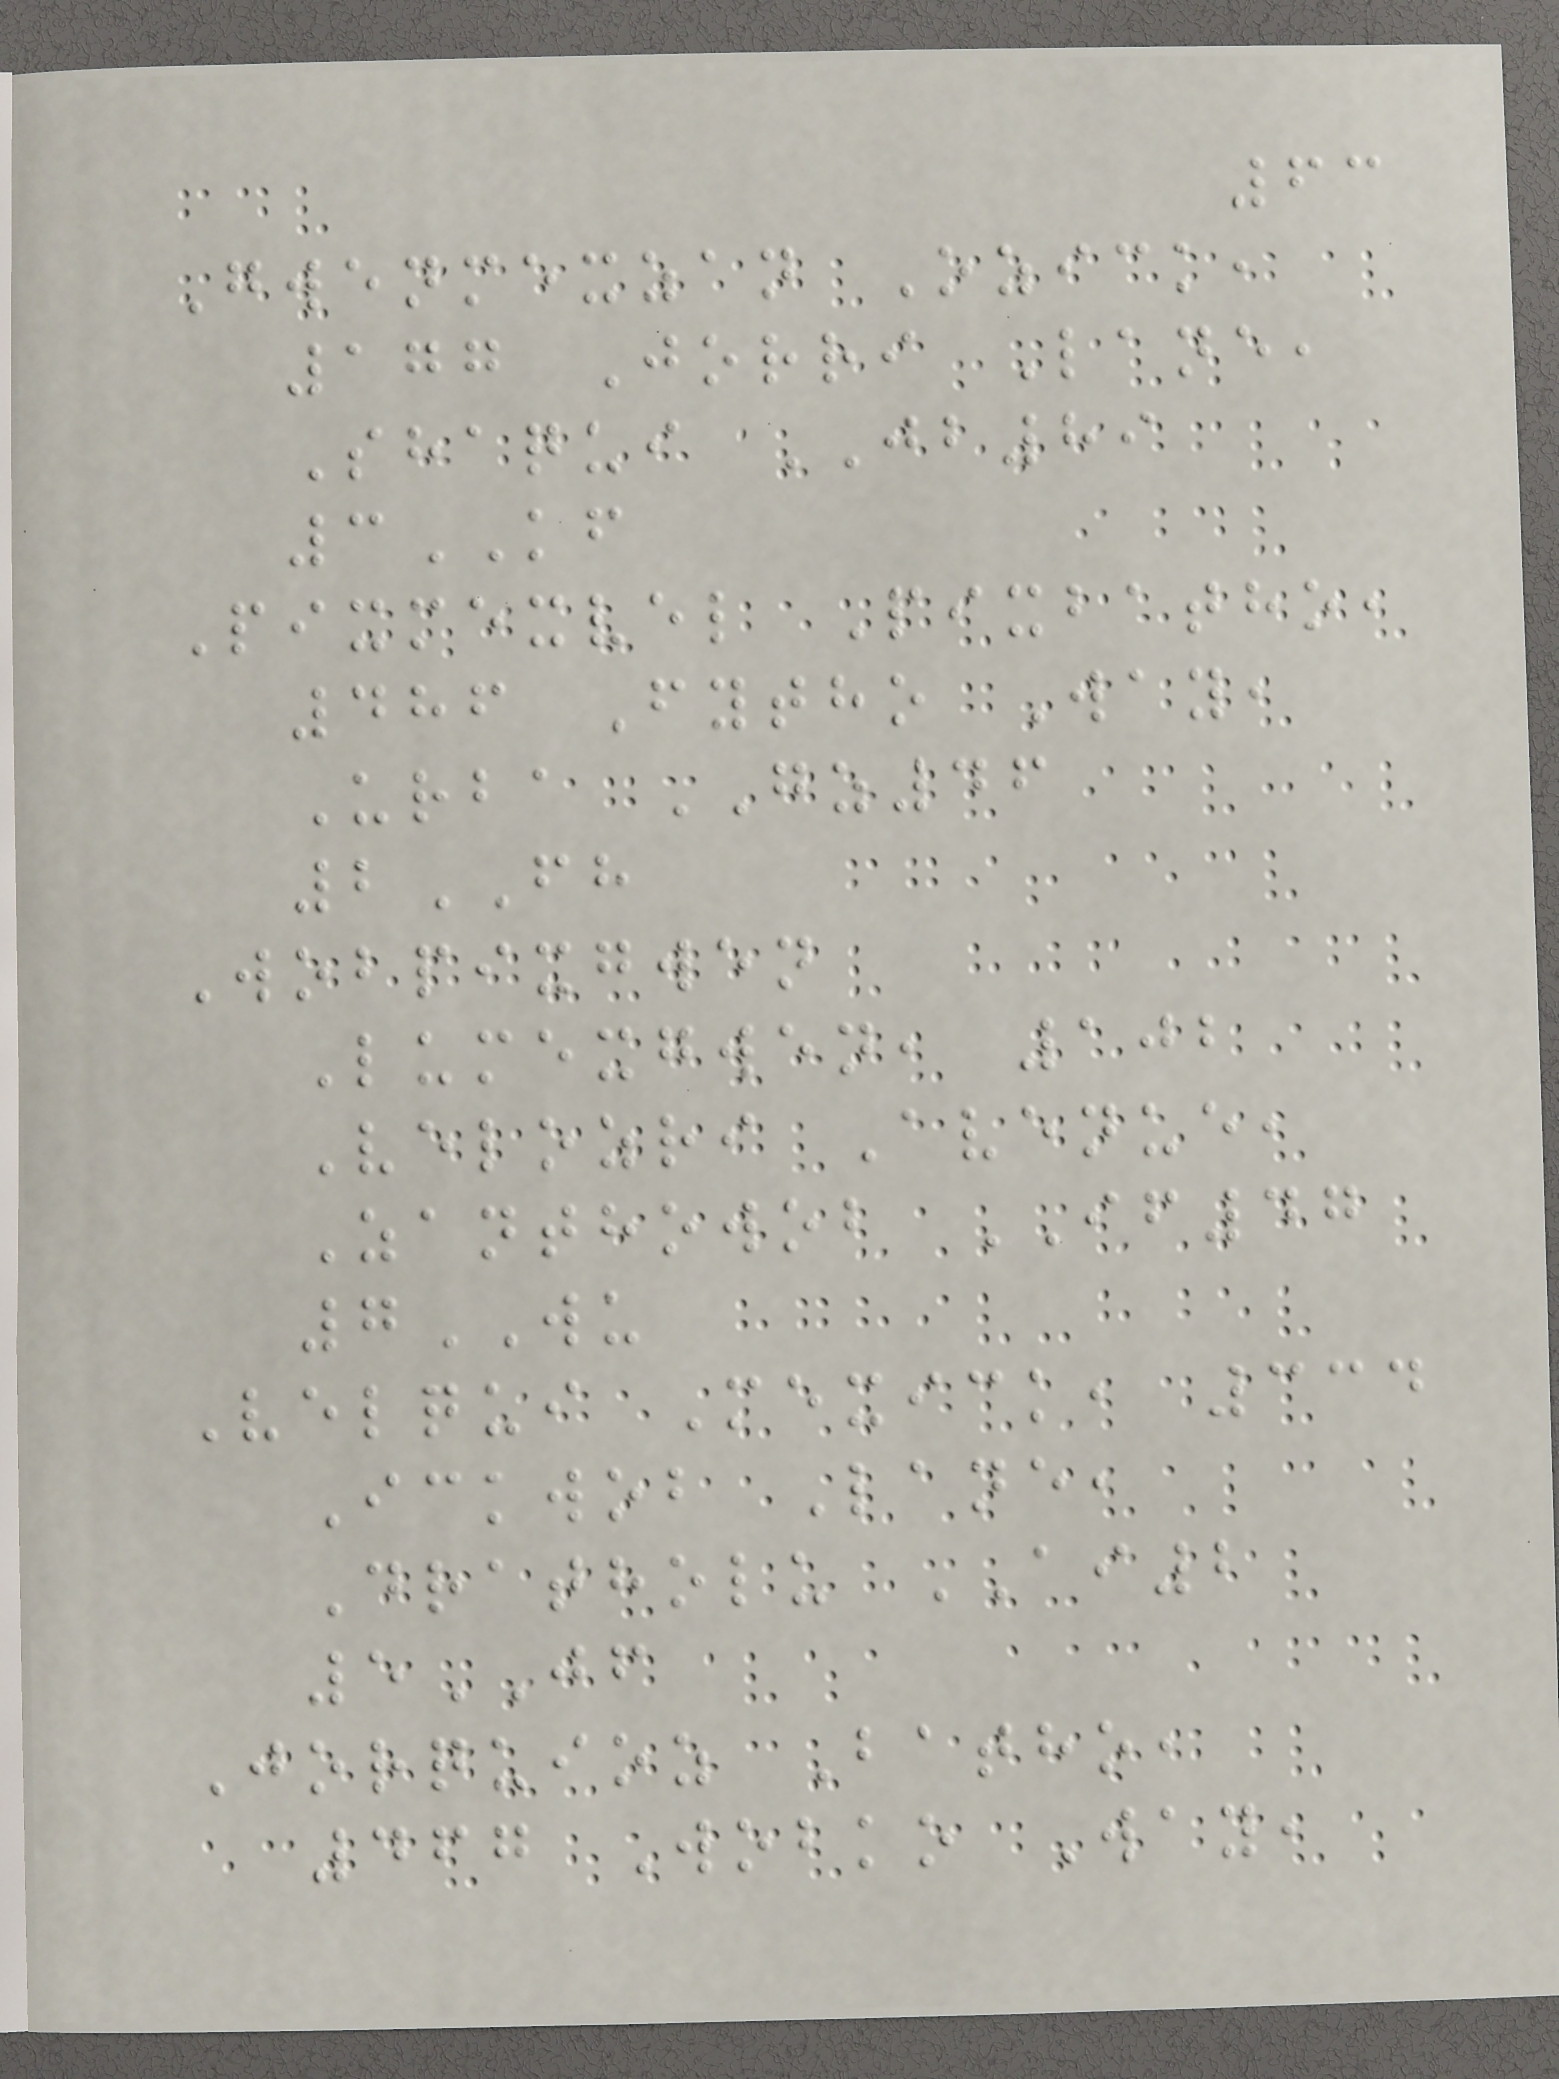63
Gwenmexzan Ozick,
177 Jorri Lane,
Shaqui JB89
3KF
Pixmexvel Pixbatho,
486 Fytho Way,
Urba GZ46
2FH
Wobpixgwen
Lumexgwen, 102
Velozri Avenue,
Zanthowob IF47
7WU
Velqui Mexick, 334
Ickwob Lane,
Dratholu AI2
5JF
Jorquioz Batho,
467 Wobko Way,
